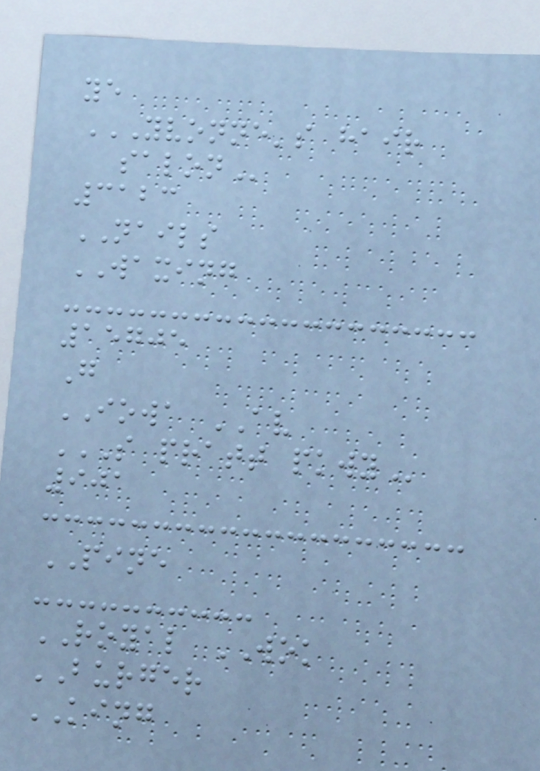ye
YVONNE'S HAIR
SALON
3123
NAILS
WAXING
15705
G
IOWA AV
S PRATT PKWY
901
PINE
ROYAL WOK
BURGER
KING
